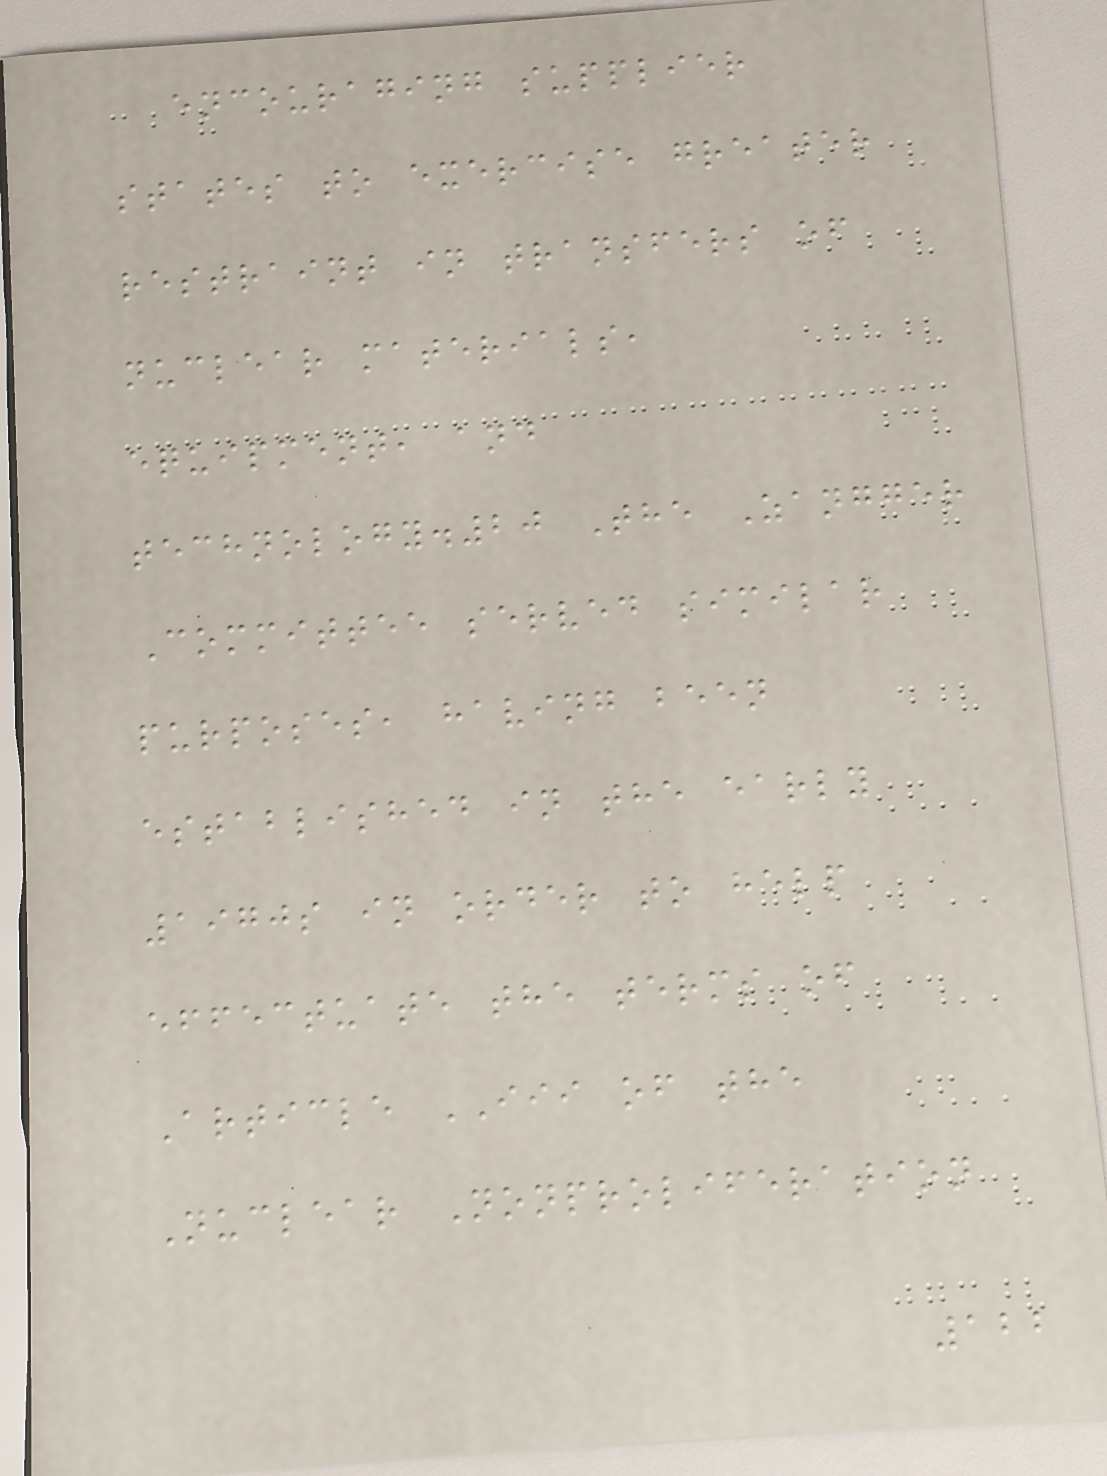encouraging supplier
states to exercise greater
restraint in transfers of
nuclear materials,
equipment, and
technology.20 The Zangger
Committee served similar
purposes, having been
established in the early
1970s in order to help
effectuate the terms of
Article III of the
Nuclear Nonproliferation
122
